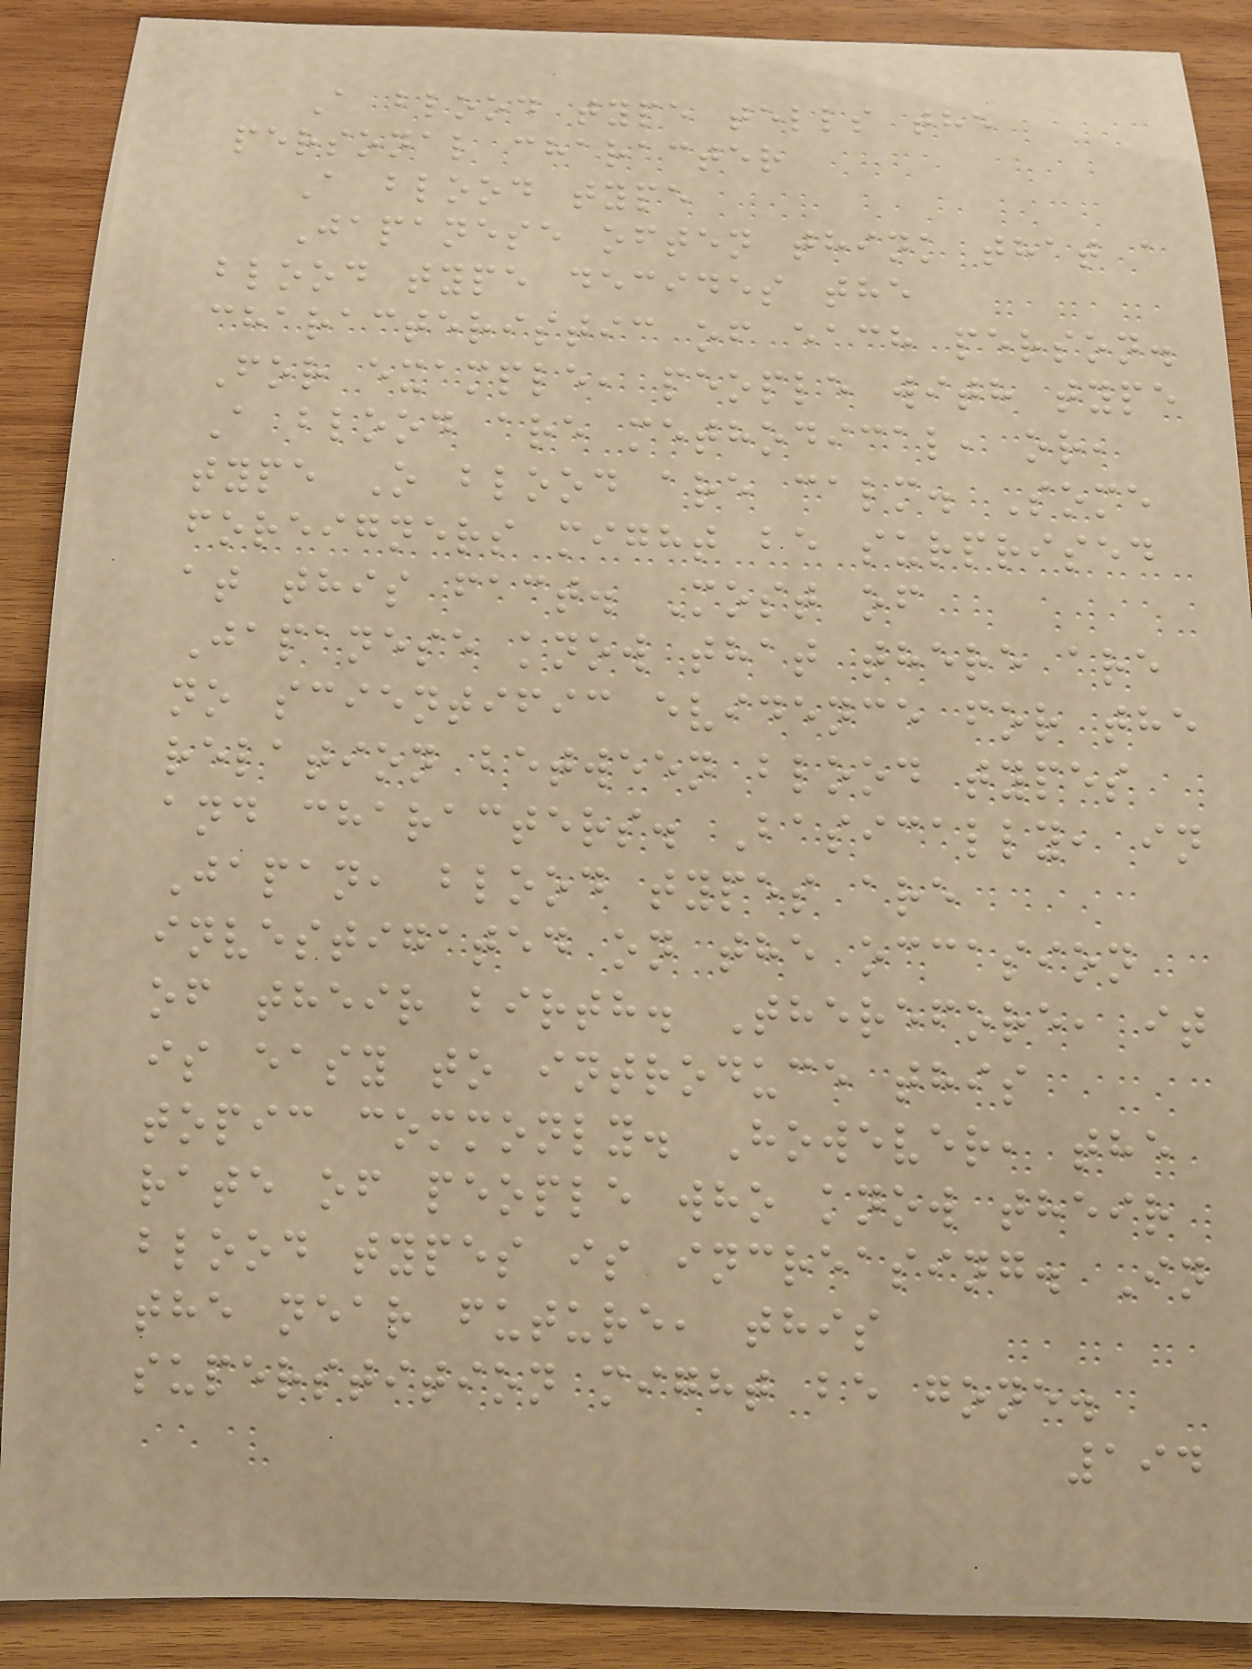A blood type tells the
personal character
A blood type
Japanese often think that a
blood type decides the
characteristic of each person.
For example, people with type
A blood are methodical, or,
type O blood are calm. Some
foreigners might be surprised
at this fact. Most of
Japanese know that there are
no scientific evidence for the
relation between blood types
and characters. Basically, in
Japan, blood types are
investigated on the occasion
of their birth. Therefore, it
is easy to introduce this
topic commonly. However, the
rate of people who know their
blood types is increasing. In
the near future, this
superstition might be gone.
194
